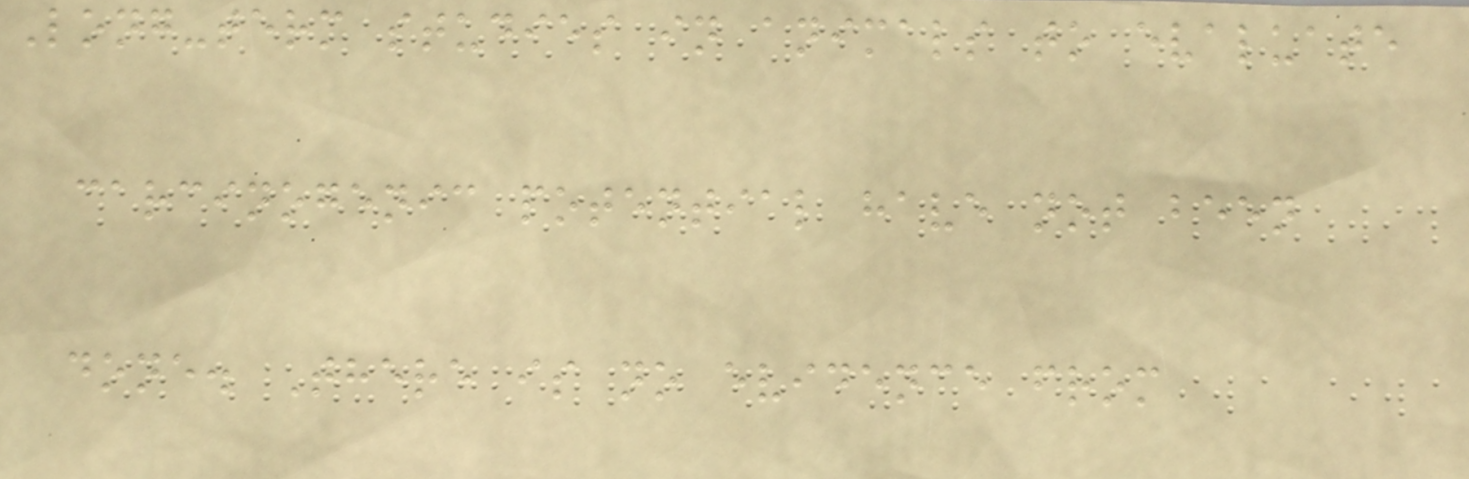Long-term studies in animals to evaluate
carcinogenic potential have not been
done. There is no evidence from
